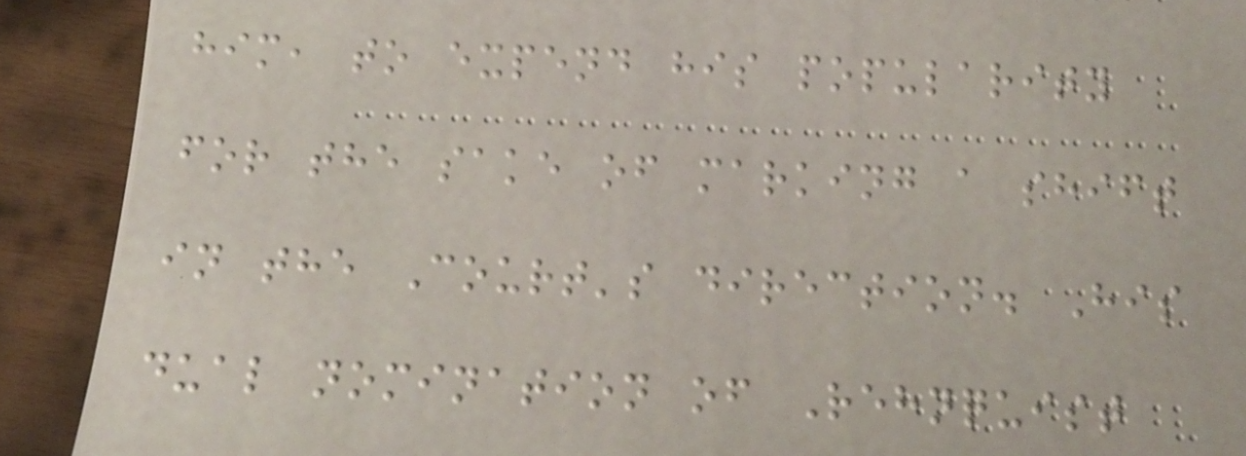him, to expend his popularity
for the sake of marking a shift
in the Court's direction. His
dual nomination of Rehnquist
